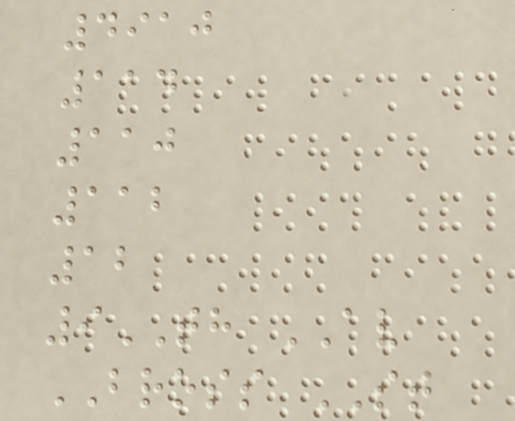4910
114
110
112
12
9TH AV
BROSS ST
